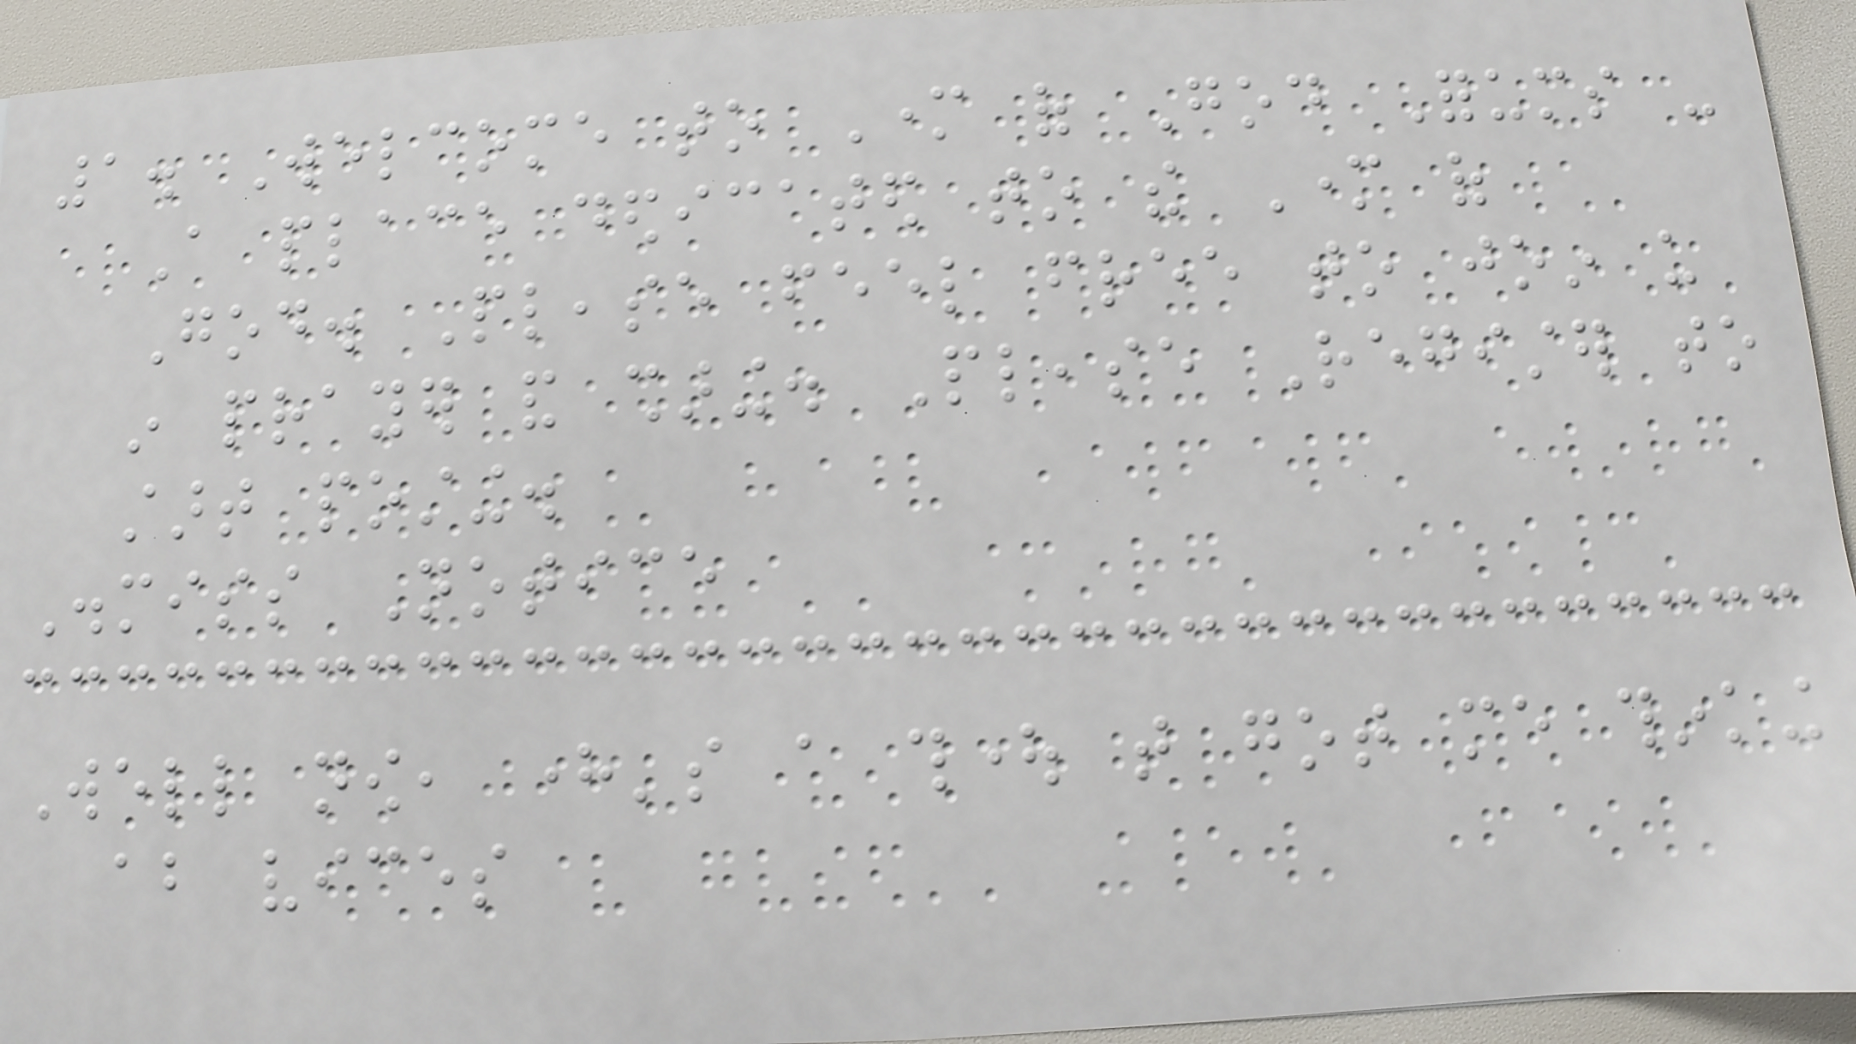1. Welcome to Mother of God Forums -
A place dedicated to the Mother of
God. Please feel free to join us
in prayer and sharing. Please Register to
start posting.
Dismiss Notice
Well now, here's a thought that got me thinking
about vices
